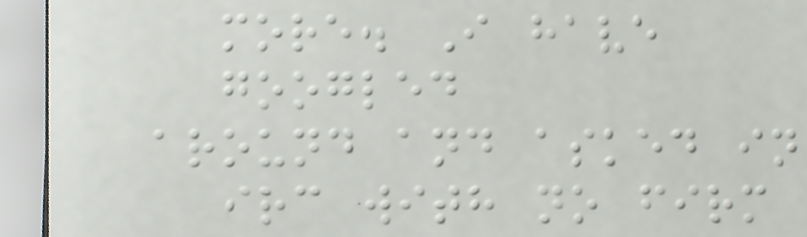more. I have
googled
around and asked in
irc with no firm
